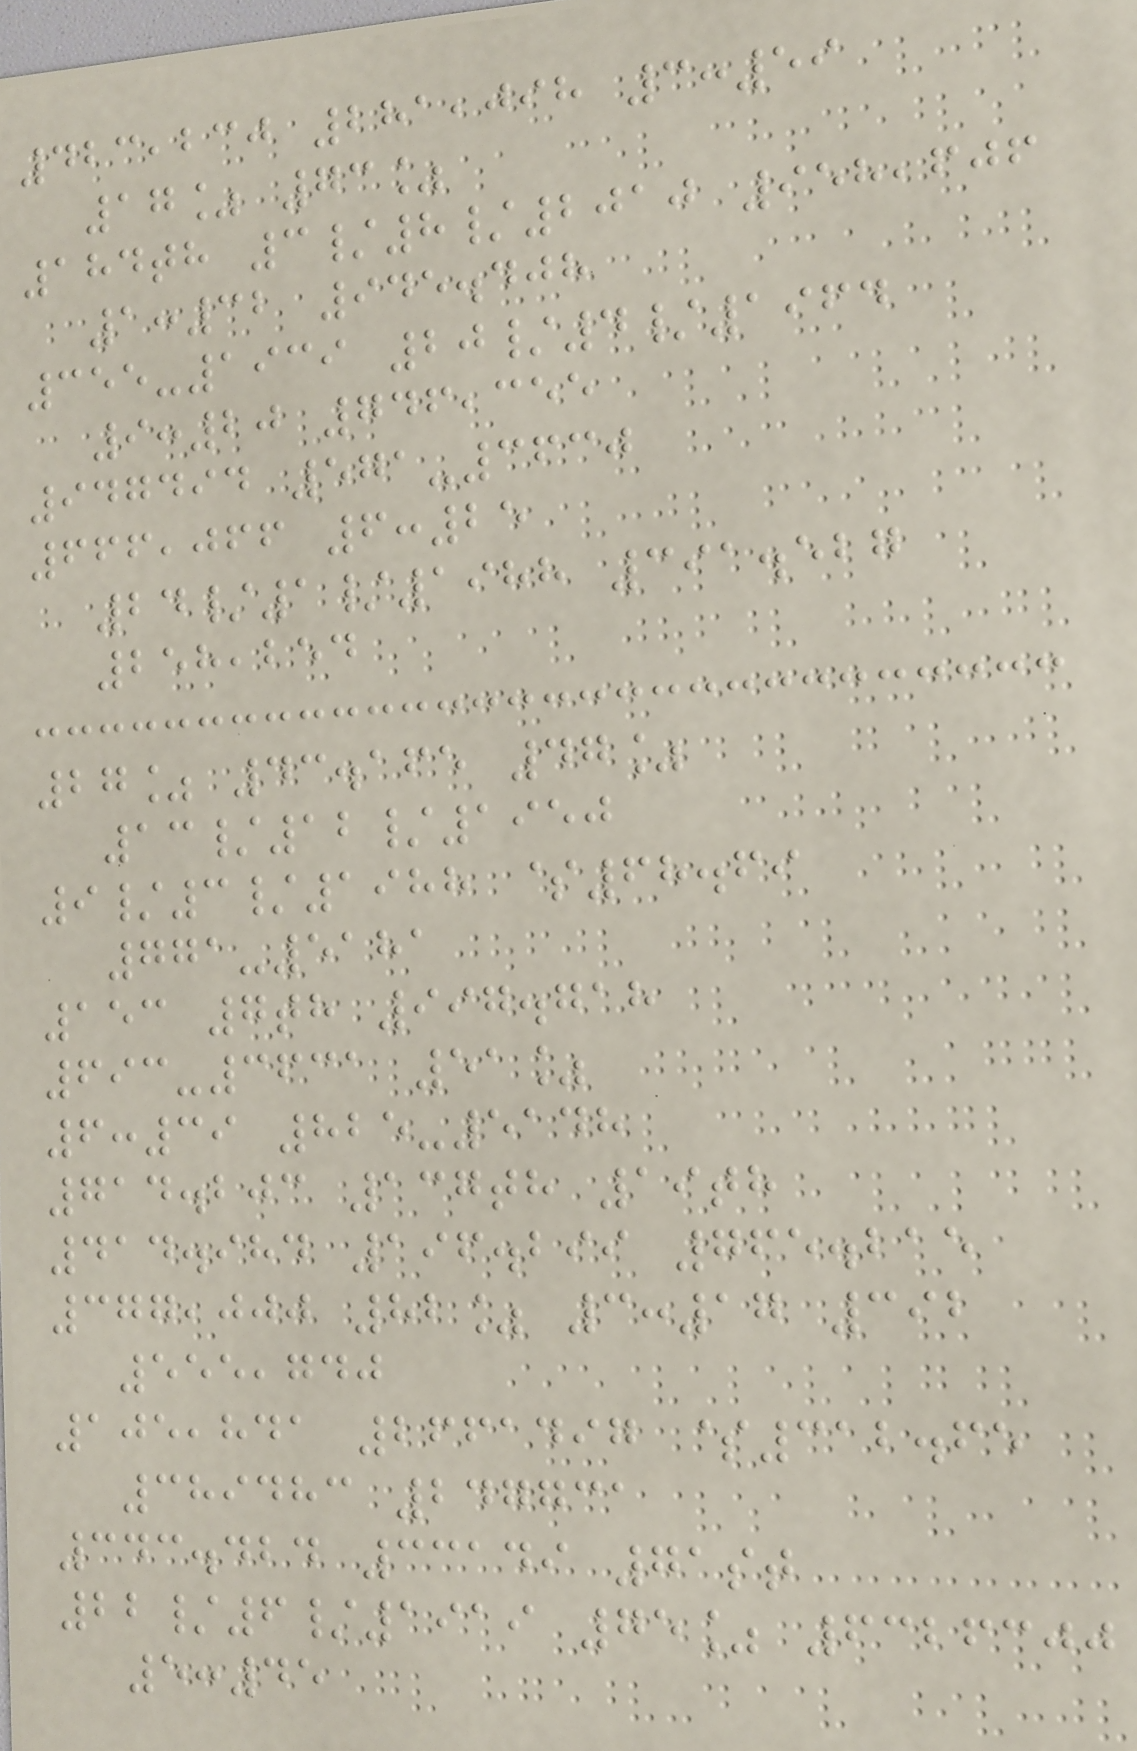423,230 281,098 3:59
17% 73%
184th 3/8/2010 958,606
1:32 945.408
355-1939 20/4/1964
9:20 746,355
947494 571-3630
666,066 6:25
24/1/1988 391.527
258,254
27% 43.165 47%
13/12/1950
9/3/1988 $68.69
771-5181
153 7th 997.718
693-3631 51%
6:39 825-5148
714.203 137th 19th
414.984 196.299 765.215
377,000 82% 3:17 392
555,740
105,841 2661497 $312.65
389483 247731
343.424 33149 71st
22/6/1919 75% 6326300
5:45
